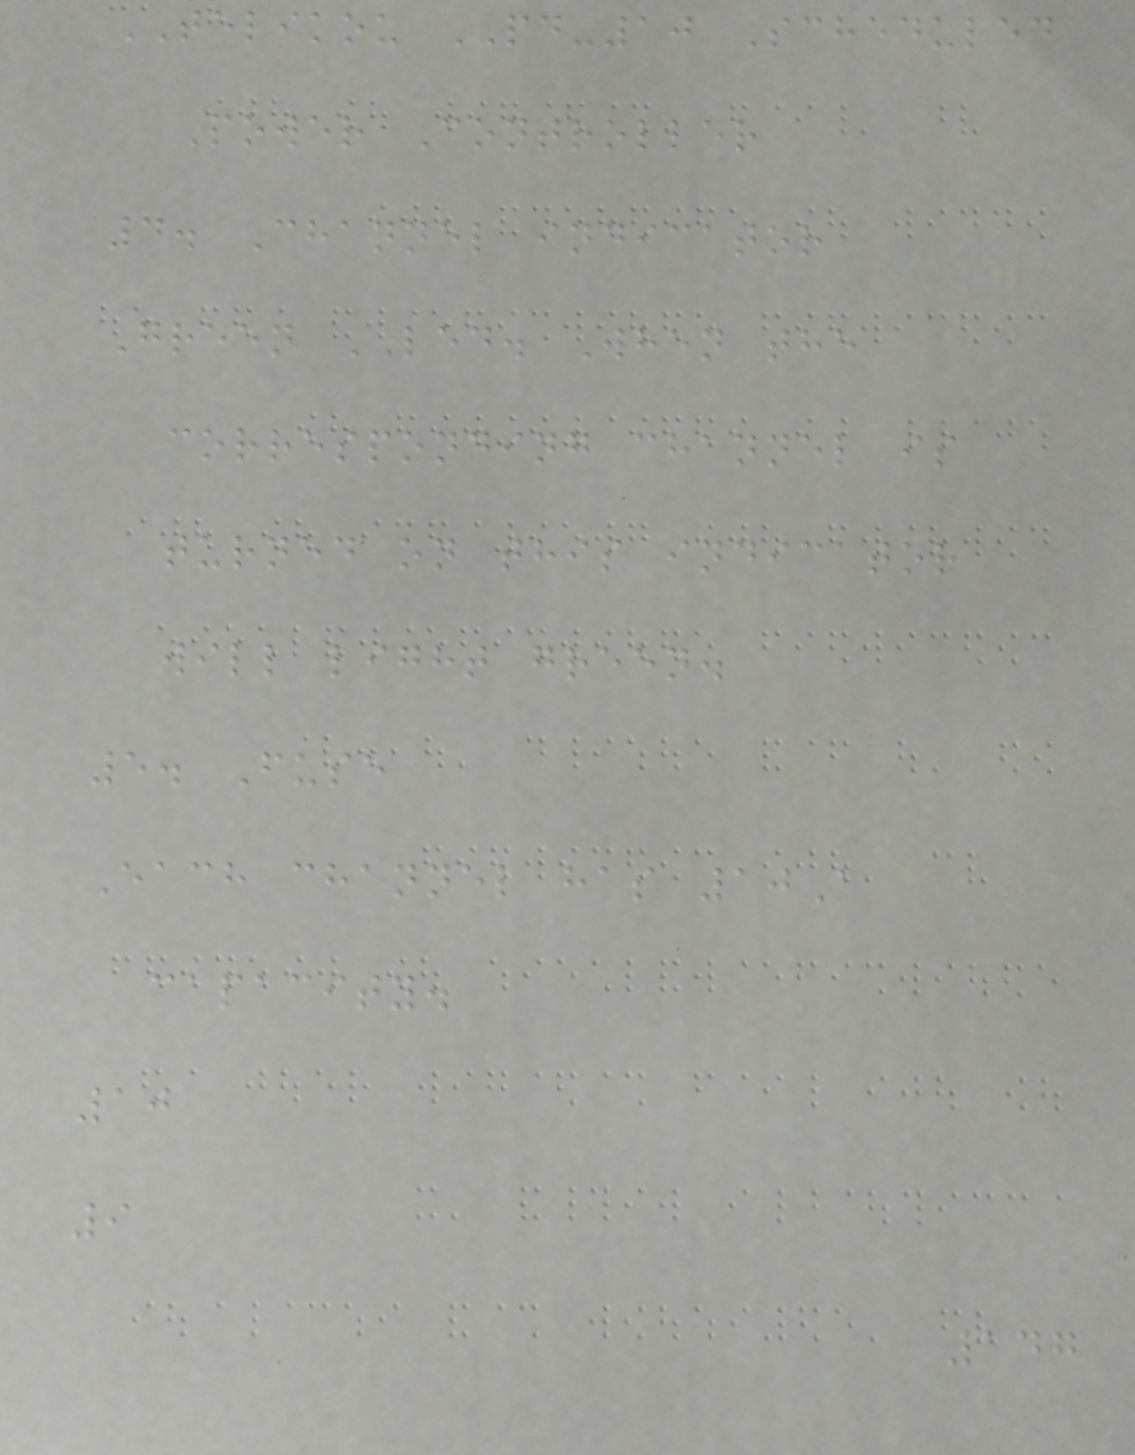TELIKOU PD-10 Scheduled
Power Controller
4. Channel indicator
Green LED. When the
corresponding channel is
turned on this indicator
will light green.
5. Fuse
Each channel has 10A
capacity.
10
9
147
